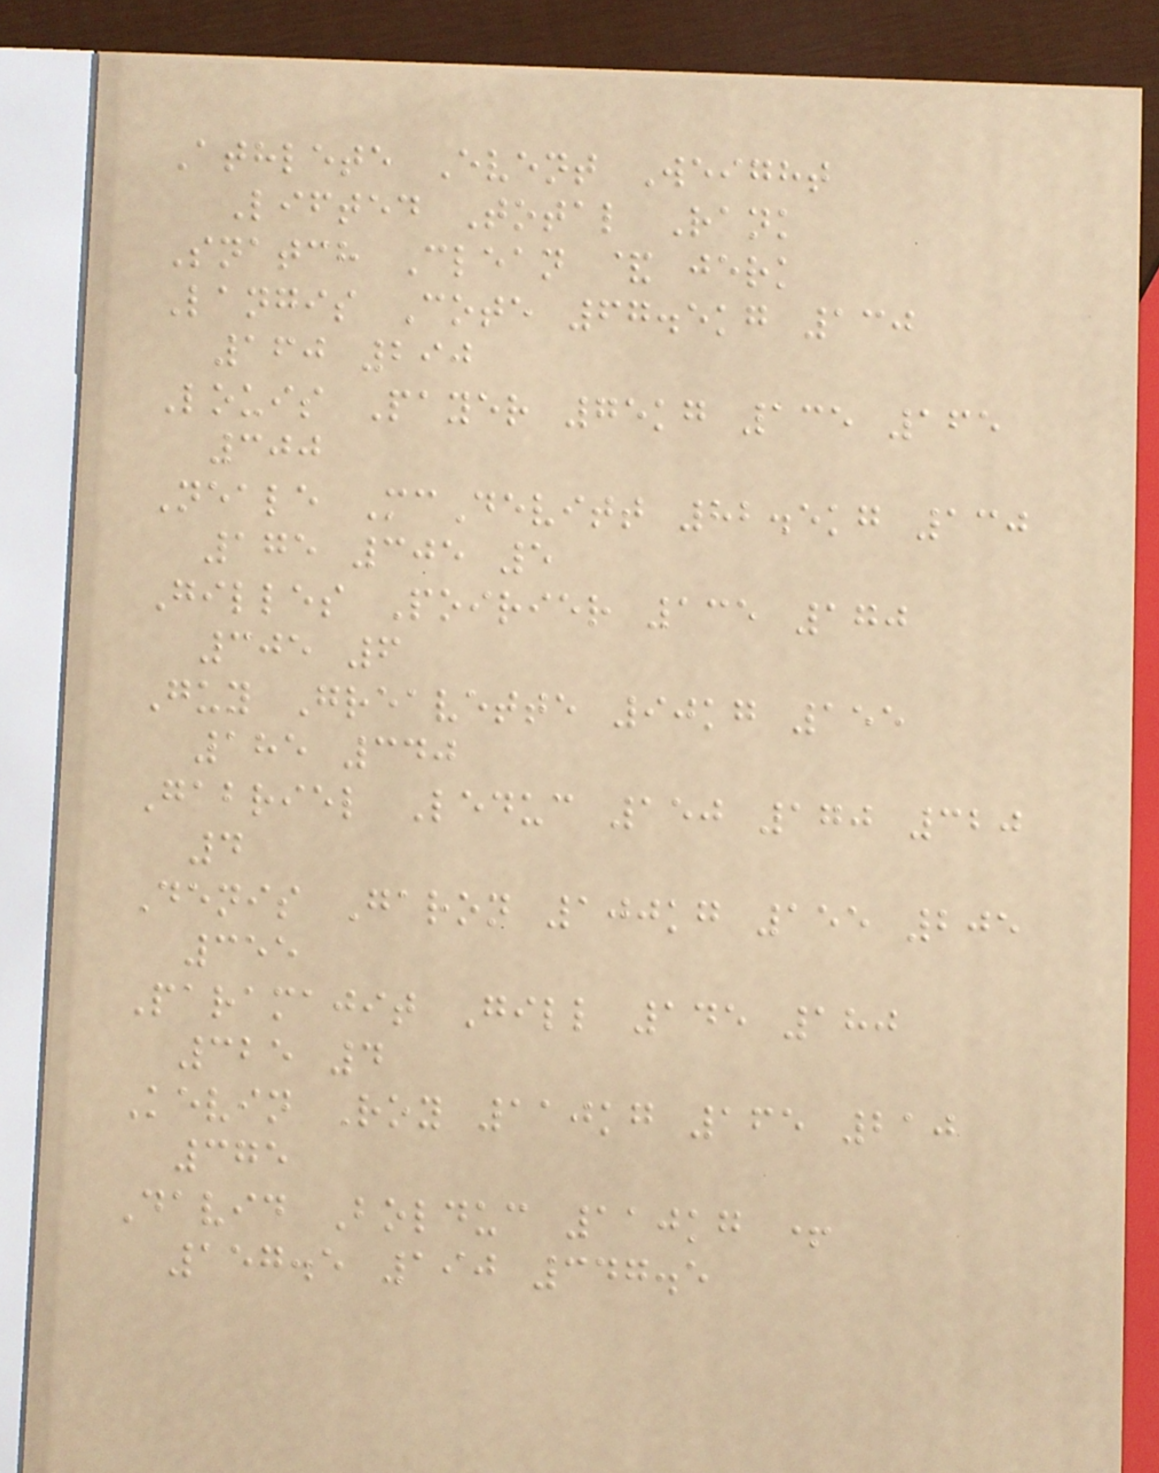Athlete Event Weight
Lifted Total Rank
Snatch Clean & jerk
Langis Cote 67.5kg 130
160 290
Louis Payer 75kg 135 165
300
Neale McDevitt 82.5kg 130
175 305 5
Gilles Poirier 135 170
305 6
Guy Greavette 90kg 155
185 340
Gabriel Leduc 150 170 320
4
Denis Garon 100kg 155 205
355
Paramajit Gill 145 180
325 4
Kevin Roy 110kg 165 210
375
David Bolduc 110kg +
157.5 190 347.5
